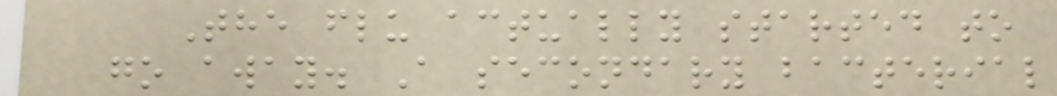The flu actually started to
go away. A secondary bacterial
